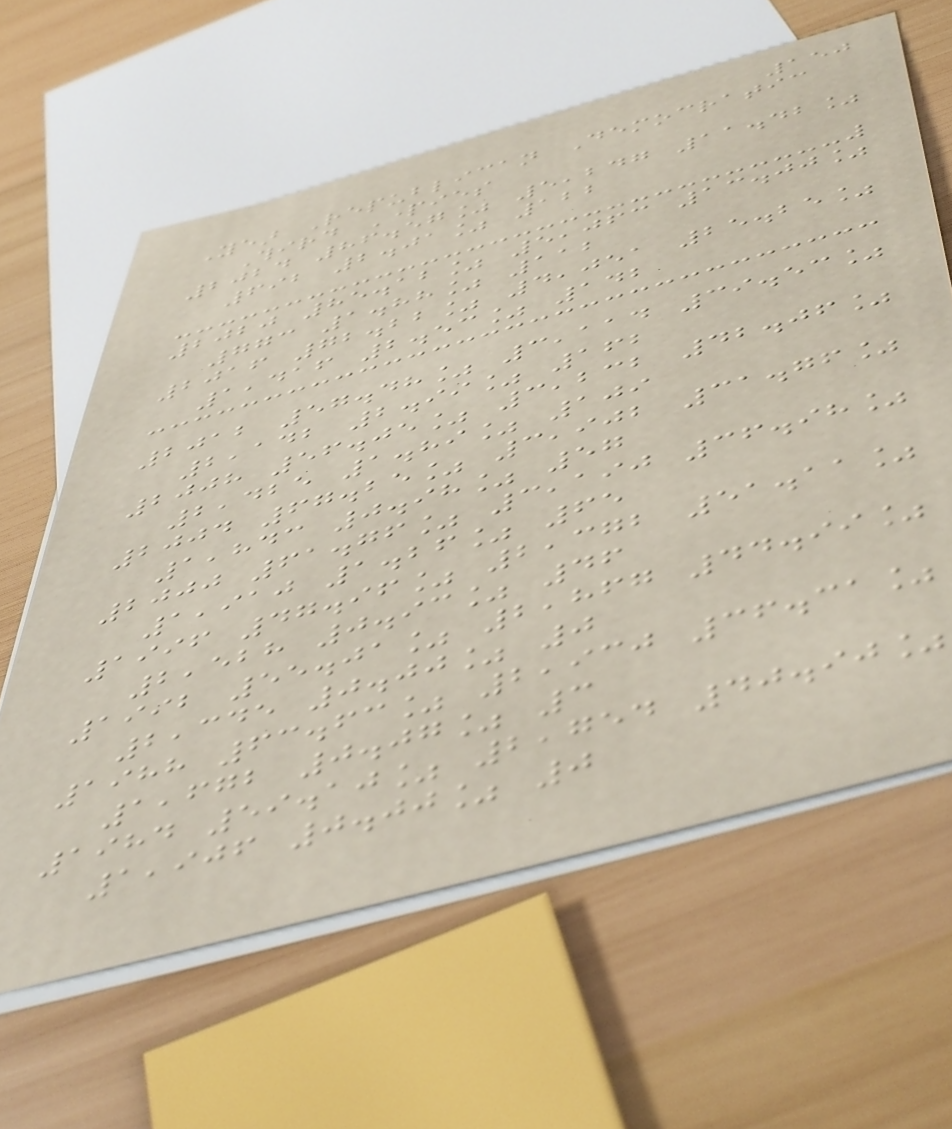150
Year Republican Democratic
Third Parties
2024 86.57% 5,247 11.42%
692 2.01% 122
2020 85.12% 5,063 13.00%
773 1.88% 112
2016 72.22% 4,051 25.25%
1,416 2.53% 142
2012 57.48% 3,114 39.53%
2,142 2.99% 162
2008 56.05% 3,232 42.06%
2,425 1.89% 109
2004 67.25% 3,902 31.76%
1,843 0.98% 57
2000 61.76% 3,190 36.98%
1,910 1.26% 65
1996 47.96% 2,372 51.11%
2,528 0.93% 46
1992 55.01% 2,867 44.99%
2,345 0.00% 0
1988 63.63% 2,930 36.31%
1,672 0.07% 3
1984 59.10% 2,754 40.90%
1,906 0.00% 0
